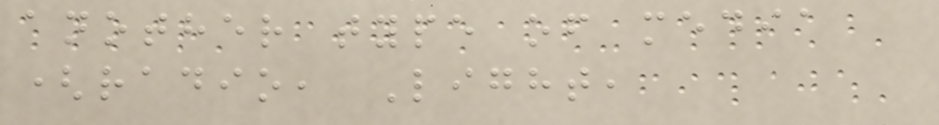another type of media
(radio, Light,
